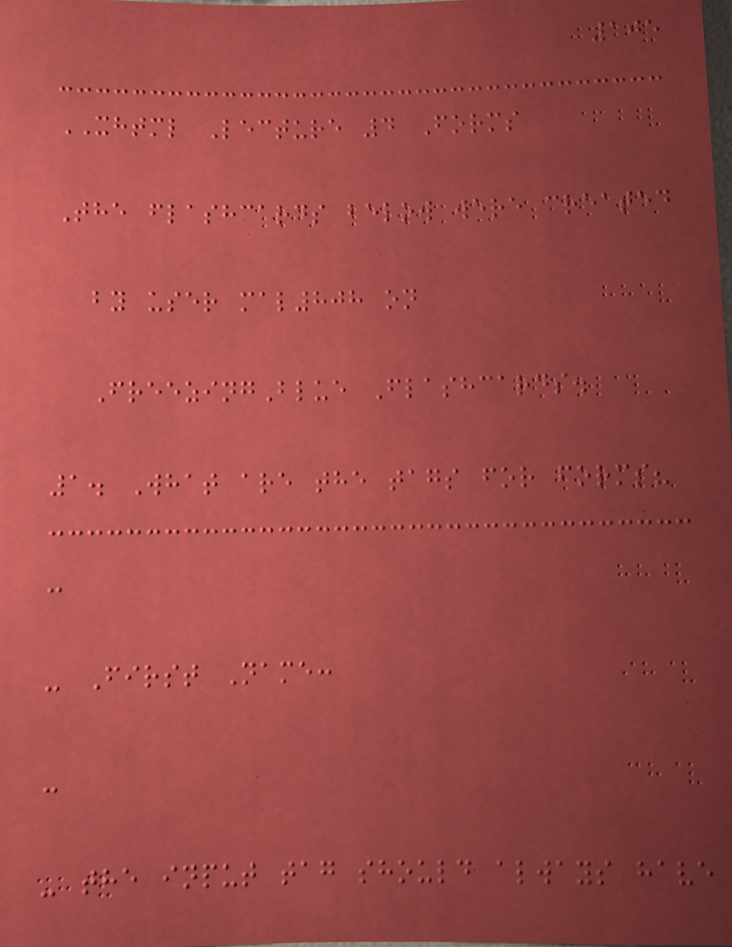105
XHTML Lecture 4 Forms
The flashcards below were created
by user mal808 on
FreezingBlue Flashcards.
1. What are the tags for forms?
-
- First Name:
-
- the input tag should always have
